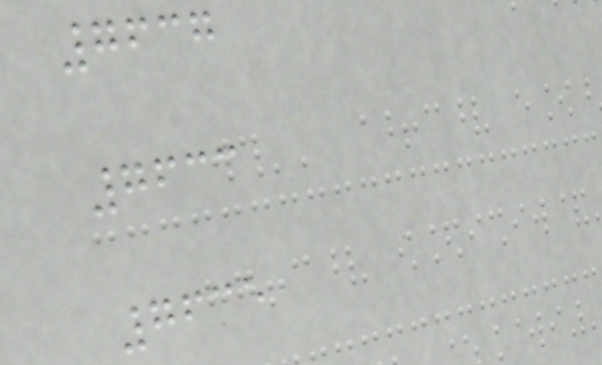7637
7633
7635
